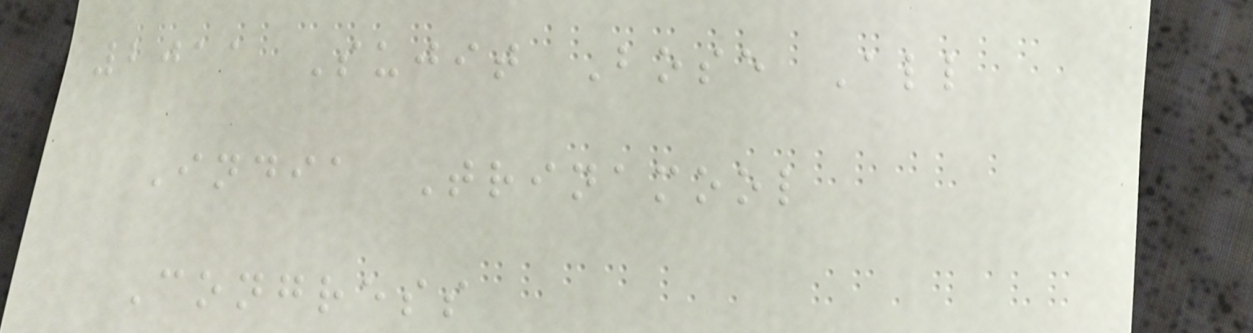2011 Sujit Bose All
India Trinamool
Congress
